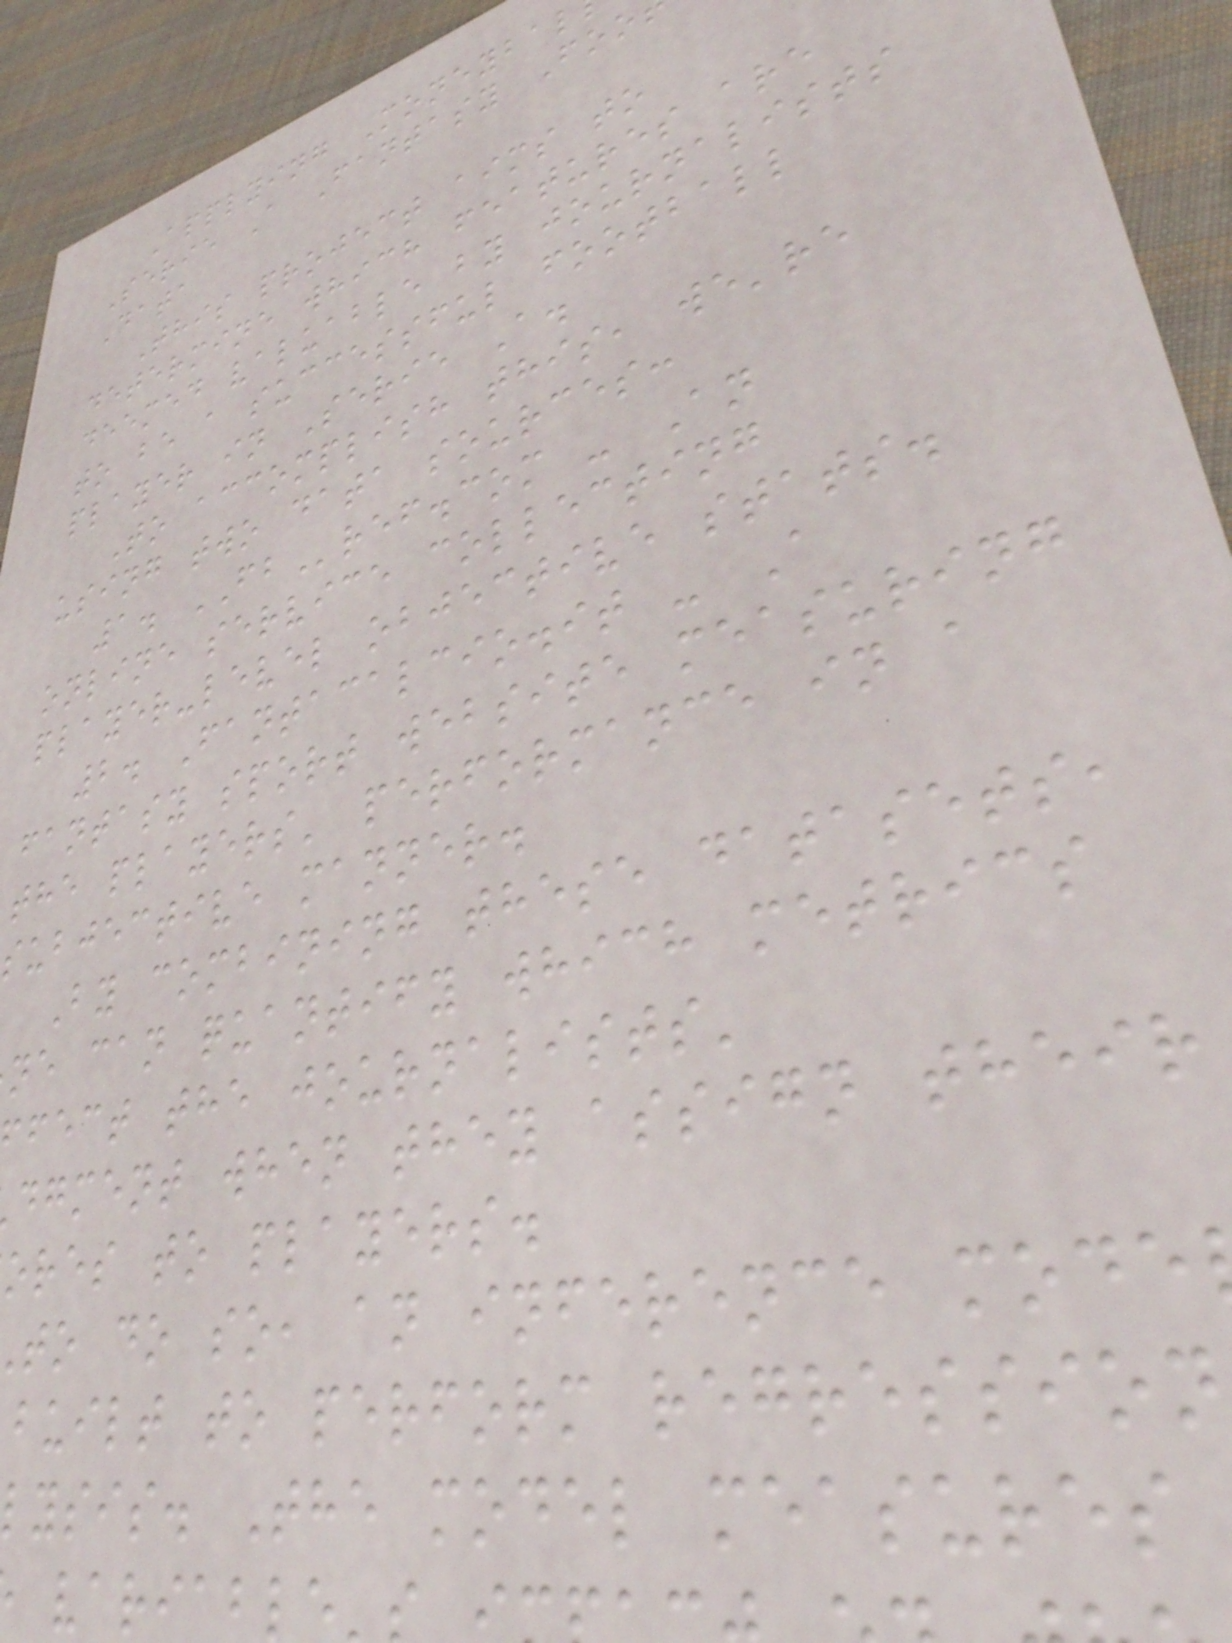Applying Moneybal
Serie A Fantasy Foo
Data
This project aims to
determine which features are
deemed valuable by journalists
to be a successful football
player in Serie A.
To accomplish this, we're
using two data sources:
1. FBref.com - An
online service collecting
player-level objective stats.
2. Fantacalcio.it - A
fantasy sport website measuring
the players' performance in a
subjective manner.
By combining these datasets,
ne can quantify which metrics
fect the journalists'
dgment when they assign their
ores to players.
to do so, an inference mode
built to perform regression
lysis. The model measures
